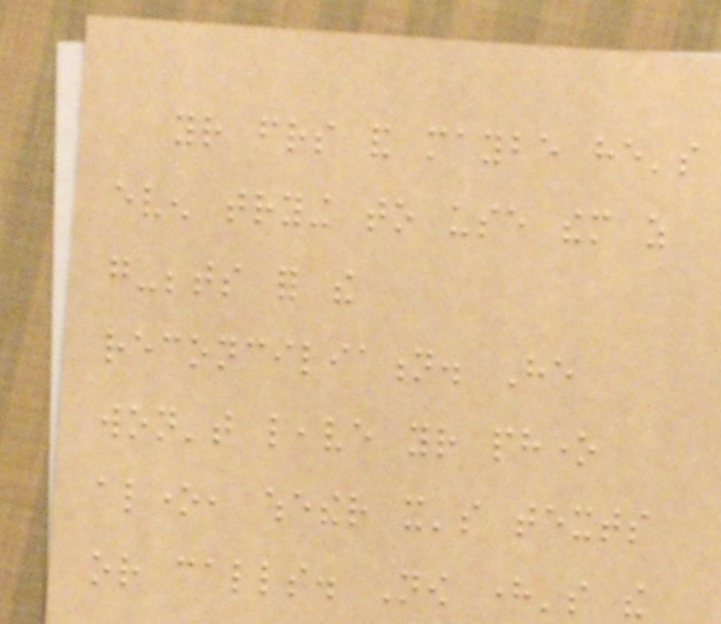your friends and maybe he's
even trying to use them as
go-betweens for the
reconciliation. He
won't leave your phone
alone, whether it's texts
or calls. Now here's the
